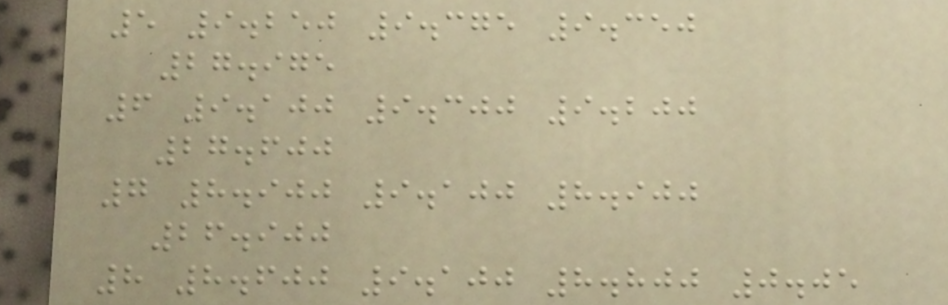5 9.250 9.375 9.350
27.975
6 9.100 9.300 9.200
27.600
7 8.900 9.100 8.900
26.900
8 8.600 9.100 8.800 0.05
